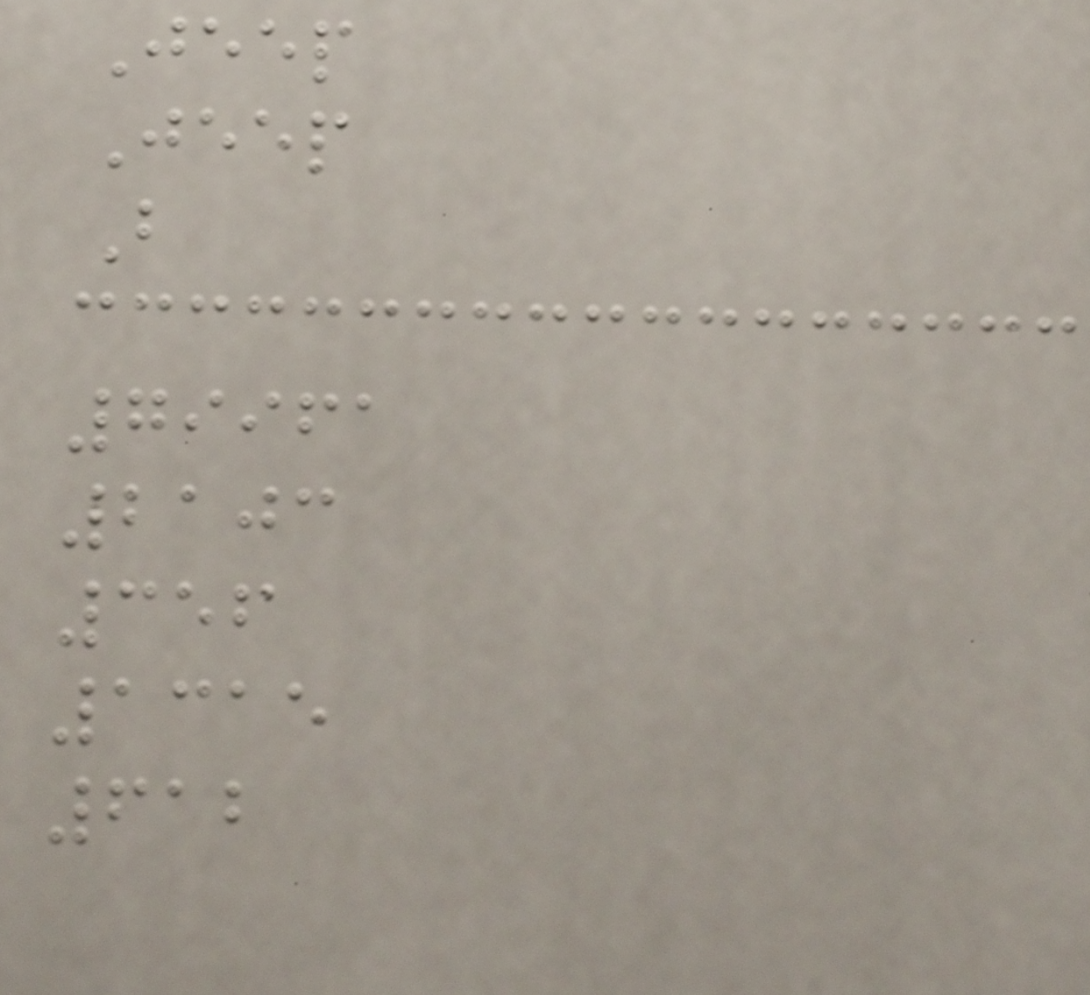Jeep
Jeep
B
79961
2103
356
1315
612
